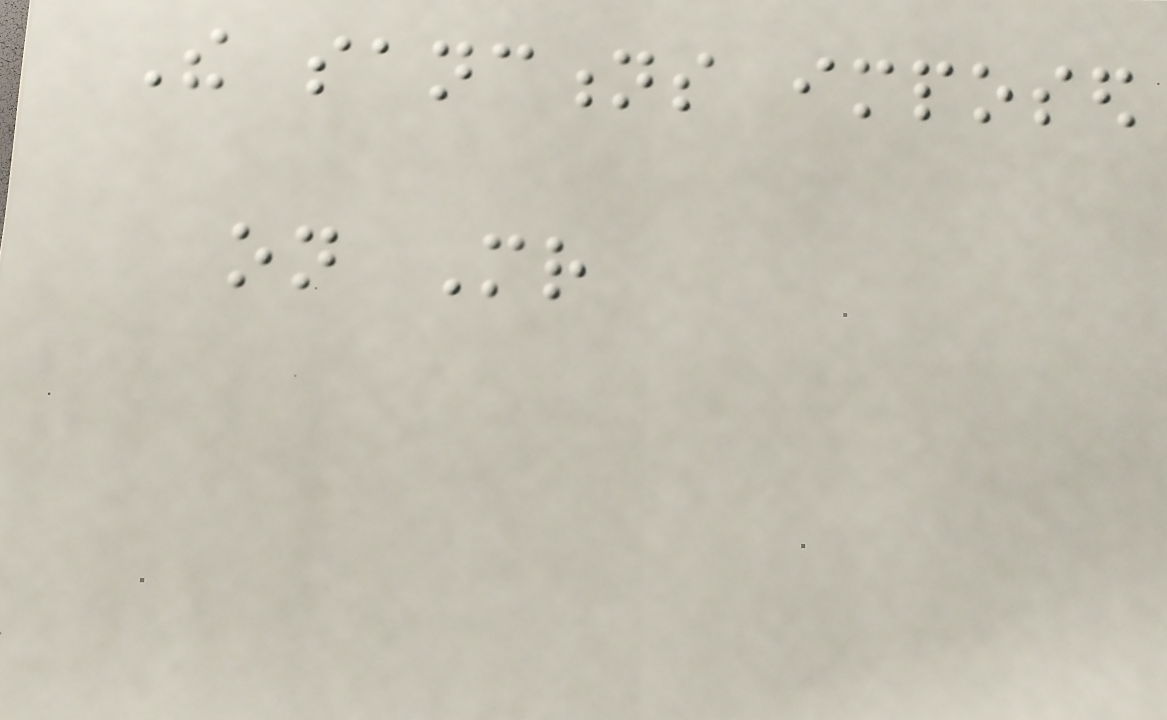The sanctions imposed
on Mr
